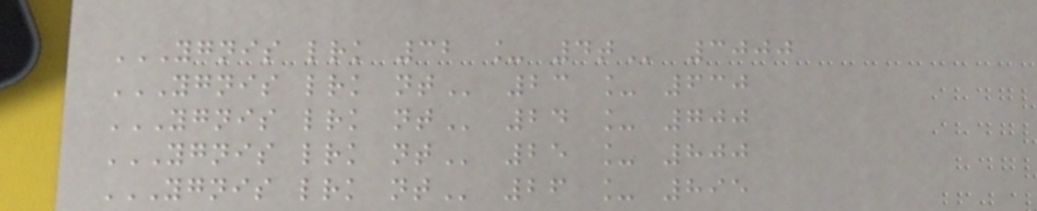YGNIS LRK 32 _ 4T 3000
YGNIS LRK NT 23 _ 630
YGNIS LRK NT 24 _ 700
YGNIS LRK NT 25 _ 800
YGNIS LRK NT 26 _ 895
